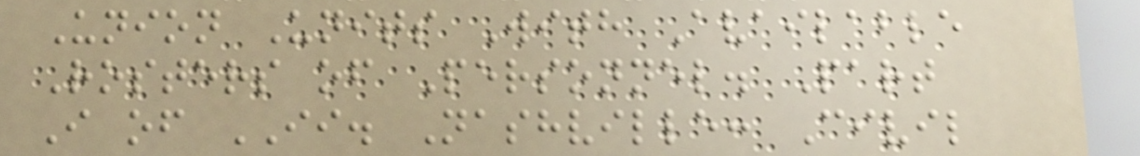Union Units With Available
Rosters of Personnel. Part
I of II. Nashville: Civil
